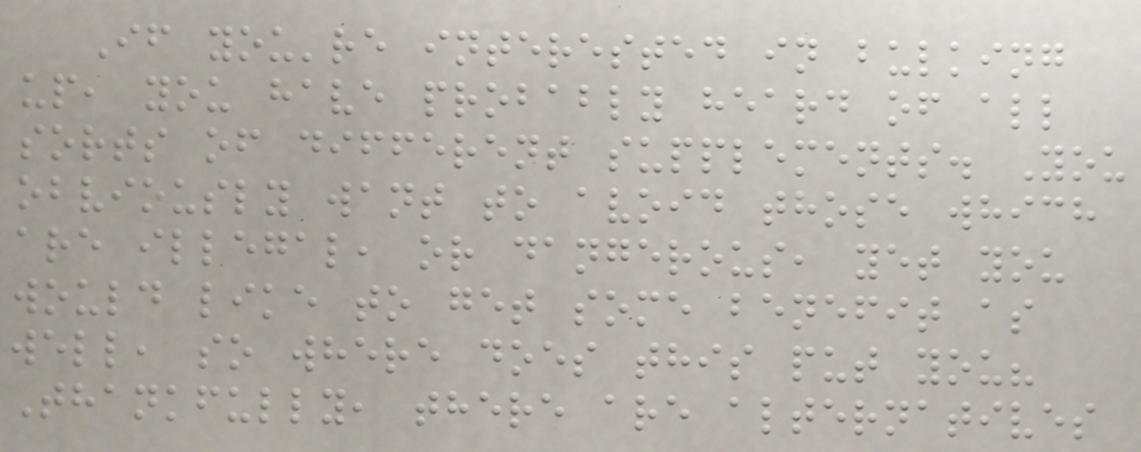If you're interested in bulking
up, you have probably heard of all
sorts of different supplements. You
obviously want to avoid those which
are illegal, or dangerous, yet you
would like to get some benefit as
well, so where does this put you?
Thankfully, there are alternatives
